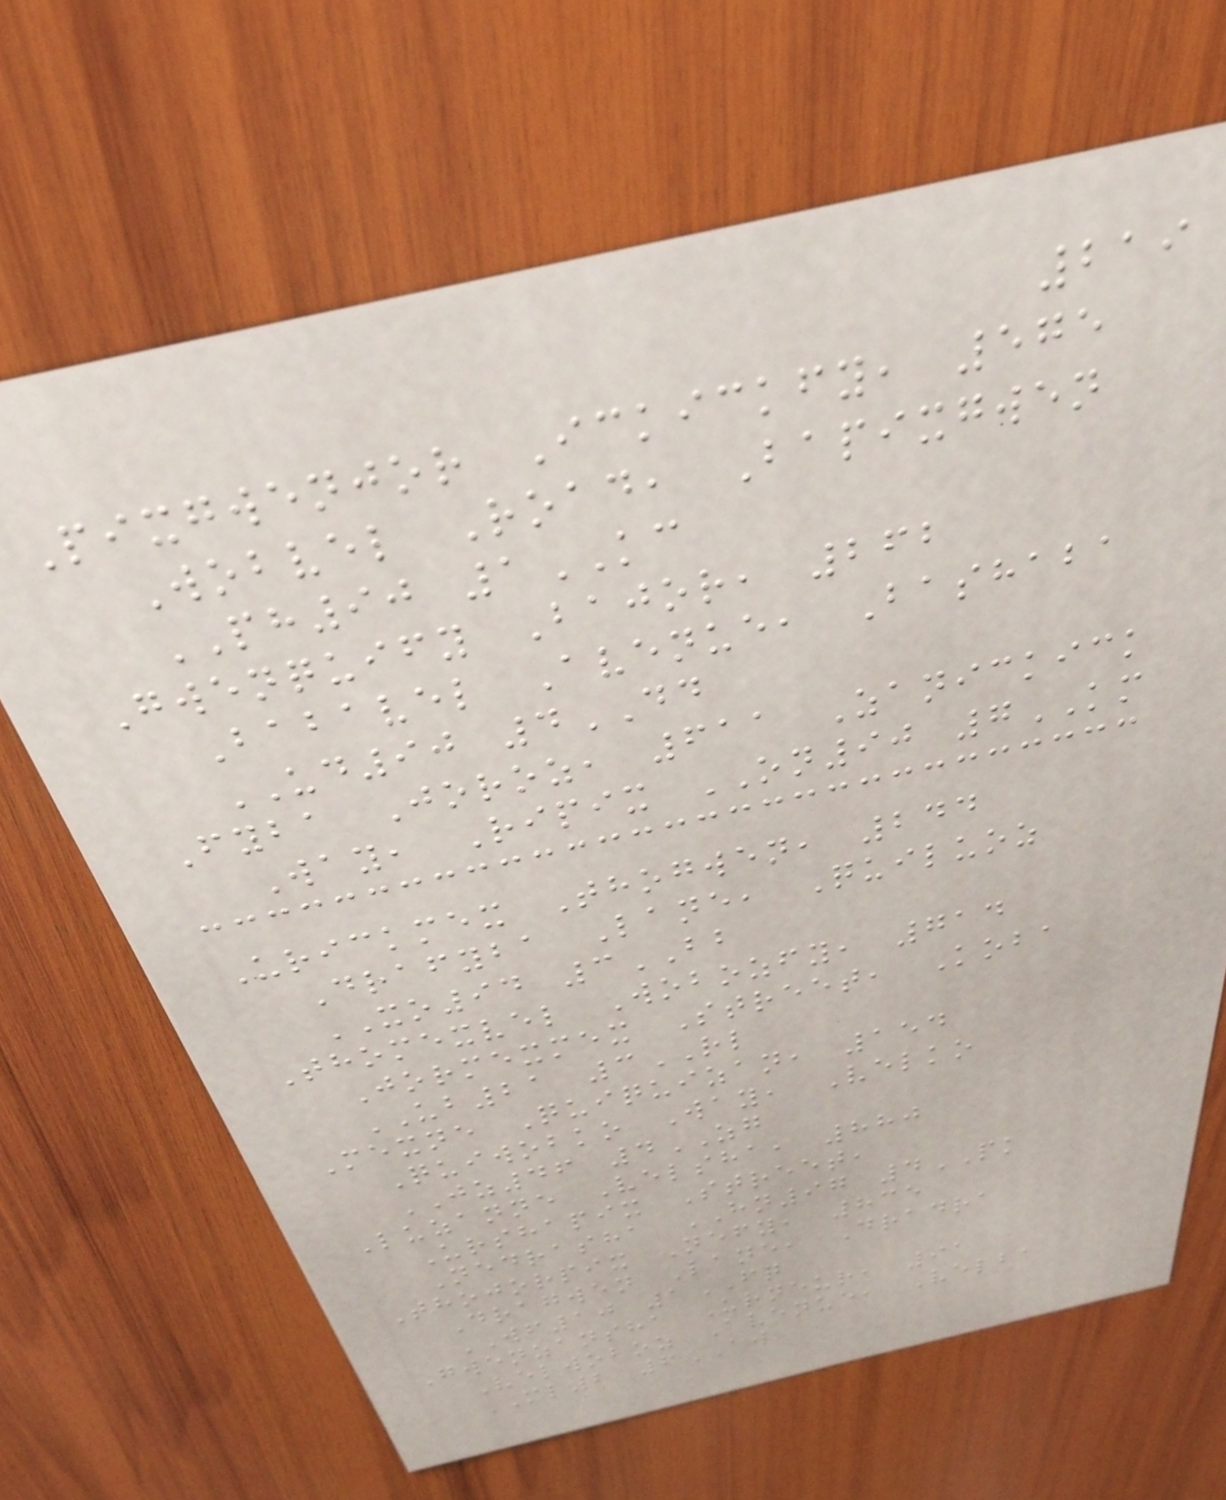219
Pixgwenjor Ickickfy, 575
Wobvel Road, Bapixgwen
PH90 1KC
Gwenquify Bajor, 262
Babavel Avenue, Bashaba
UD90 4DD
Fyba Joroz, 611 Zanickick
Way, Ripix ON90 7KM
Urickmex Thogwen, 244
Drafyba Lane, Quiluoz
XO94 3BB
Thomexvel Wobozfy, 714
Jormexmex Street, Koba
UB21 3RL
Mexne Quiquizan, 154
Quiwobko Way, Velko
JZ46 4ZG
Luzanne Velsha, 880
Urshapix Street,
Nedrasha HN97 4PK
Thojorpix Nefy, 835
Dragwen Lane, Dradra
WF10 1FQ
Gwenzansha Urneur, 91
Velwoboz Avenue, Velba
ML2 6AW
